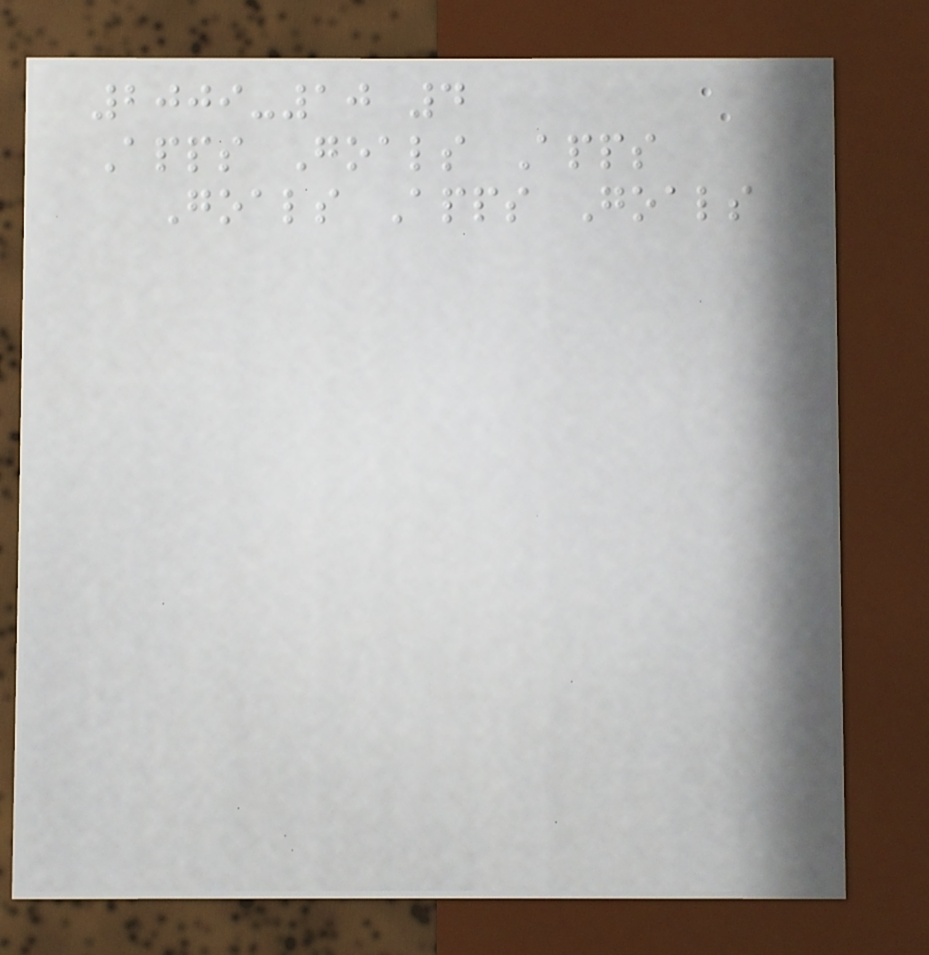2009-10 4
Apps Goals Apps
Goals Apps Goals
